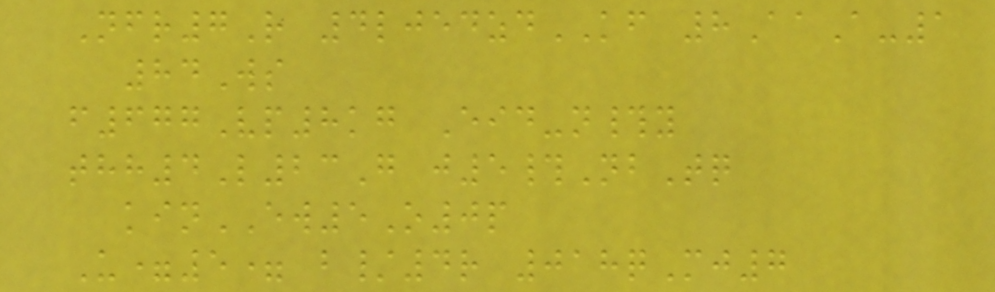Nfr7R 4ljedzdKF 8AaA-1
84Ws
f677Vp8kg Eid-n#y
thh4L23G j5#NbTq
kinEW5O0p
U=5= b/4r 018qMj7
